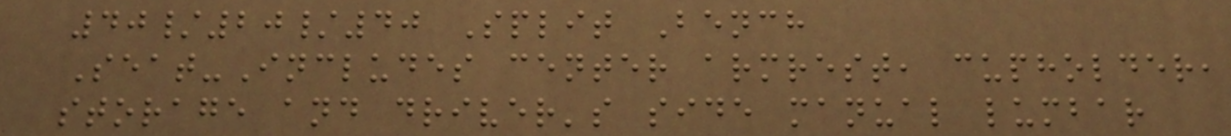40/20/40 Split Bench
Seat-Includes center armrest, cupholder,
storage and driver's side manual lumbar
